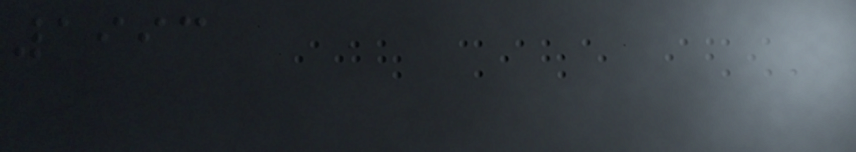1993
